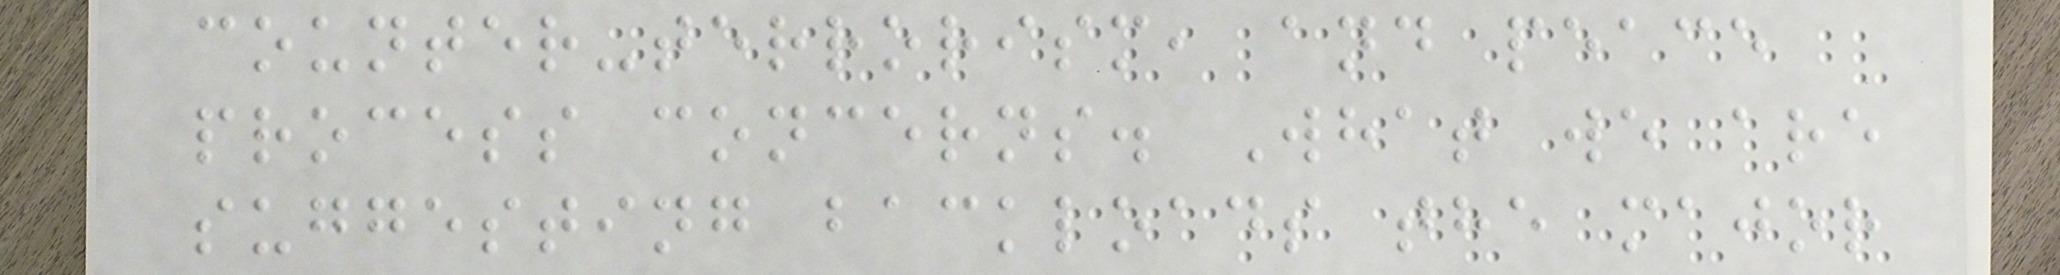counter-terrorism, and peace
process concerns. What we are
suggesting backloads the major
